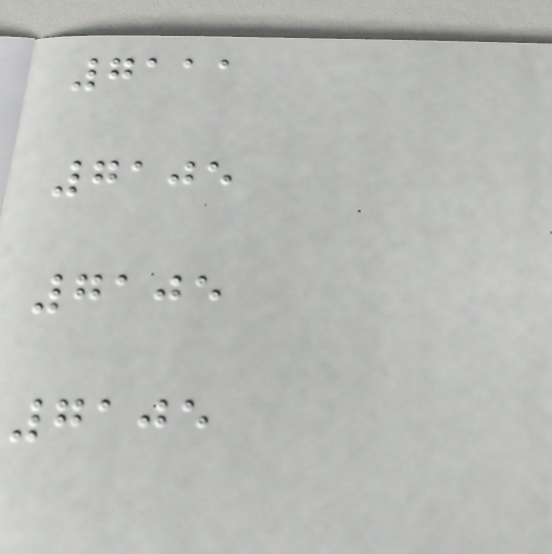7111
7105
7105
7105
